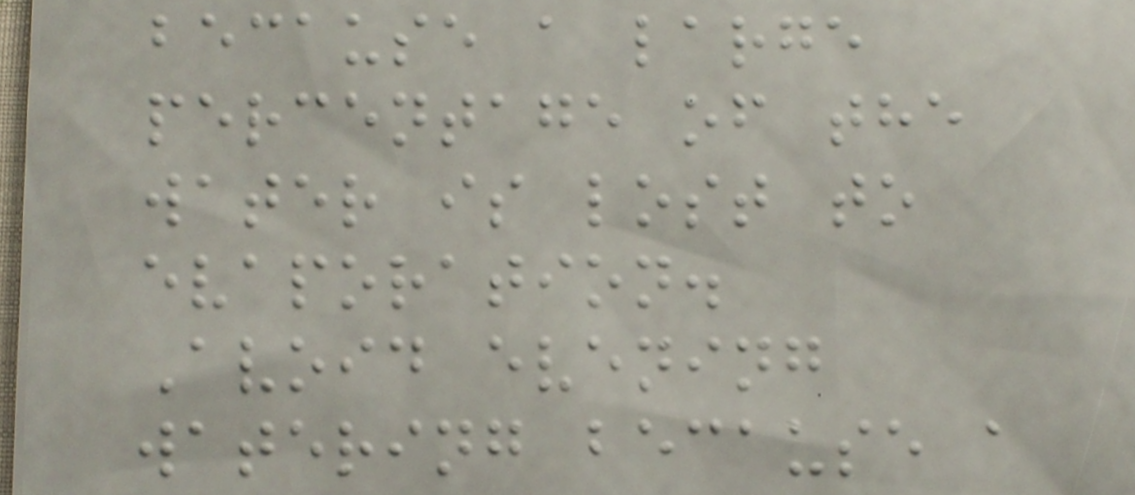because a large
percentage of the
water is lost to
evaporation.
Avoid evening
watering because a
